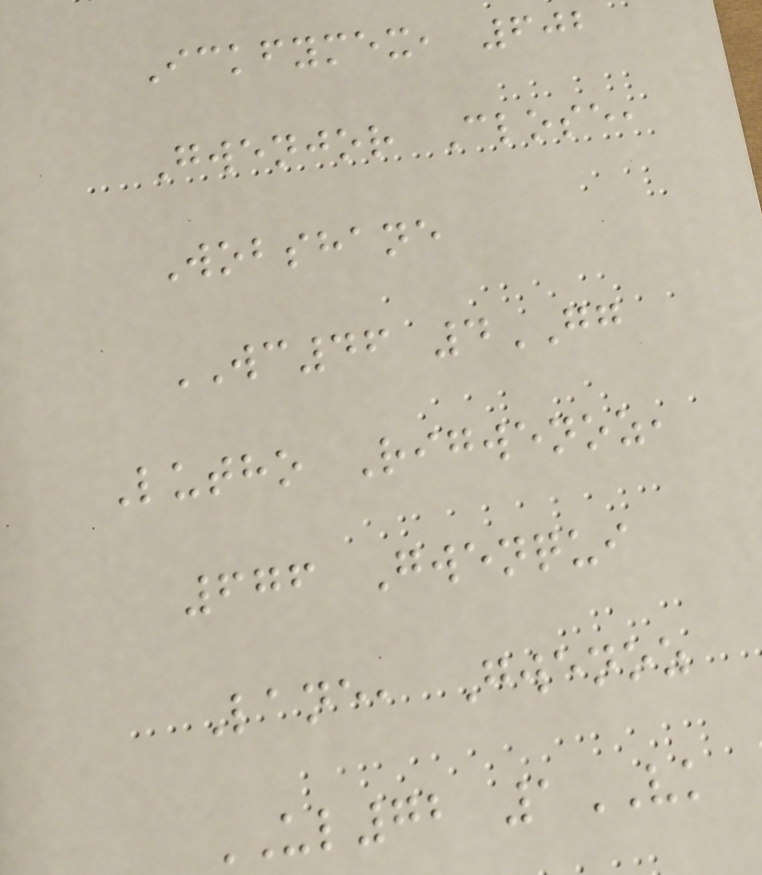Ickfymex, 602
Gwenjor Close,
Wobshane
WC46 4GG
Lutho Rigwenoz,
676 Gwenqui
Lane, Gwenoz
UL72 1VK
